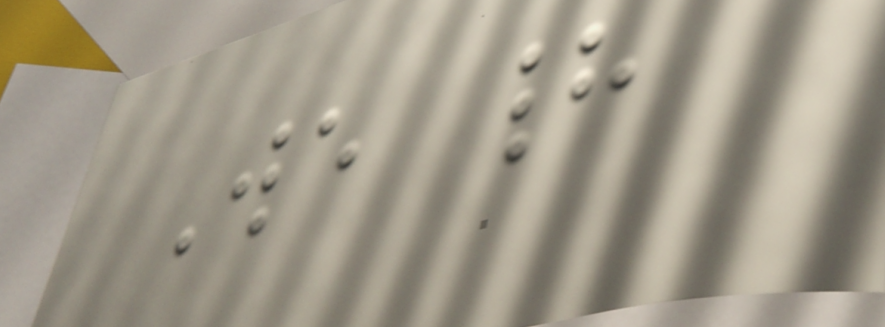We had
